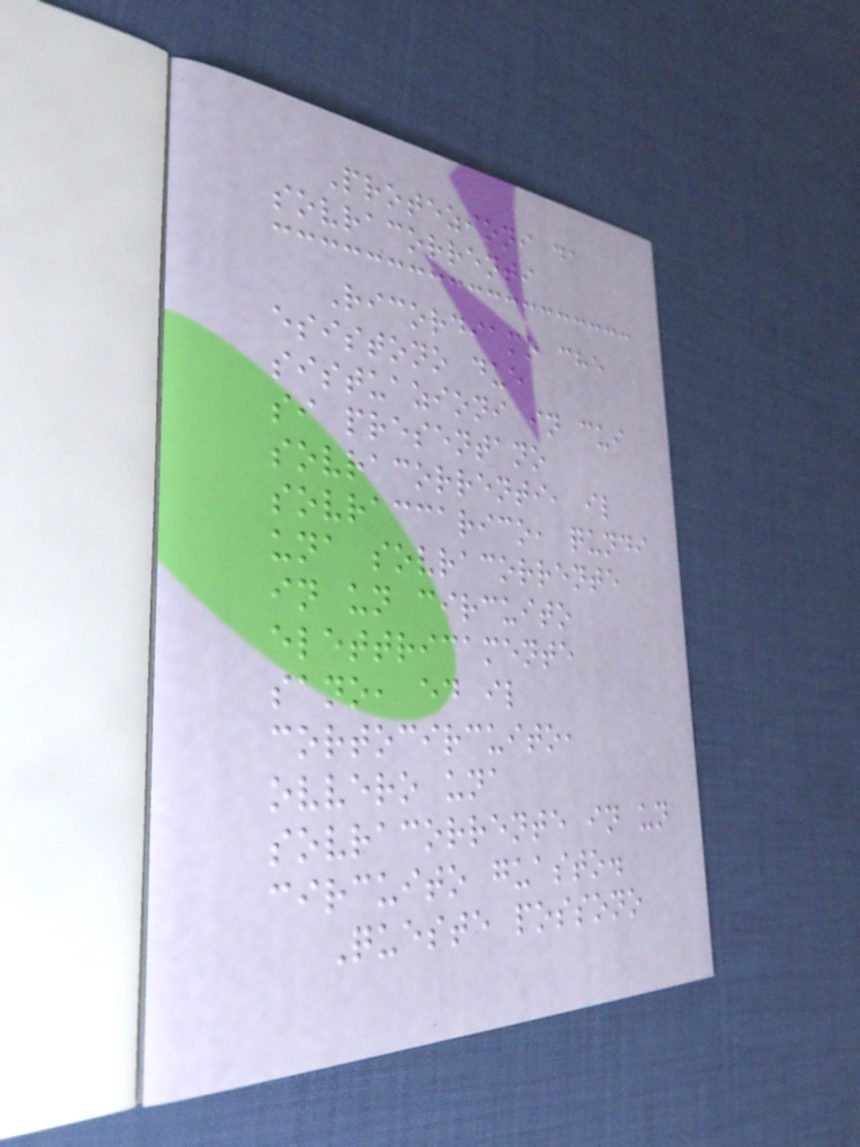Protezioni da
sovracorrenti
Ricordiamo che
esistono due
sistuazioni in cui
si presentano
sovracorrenti, il
sovraccarico, qundi
una sovracorrente
in un circuito
elettricamente
sano, ed il
cortocircuito,
ovvero una
sovracorrente in un
circuito guasto.
Queste possono
